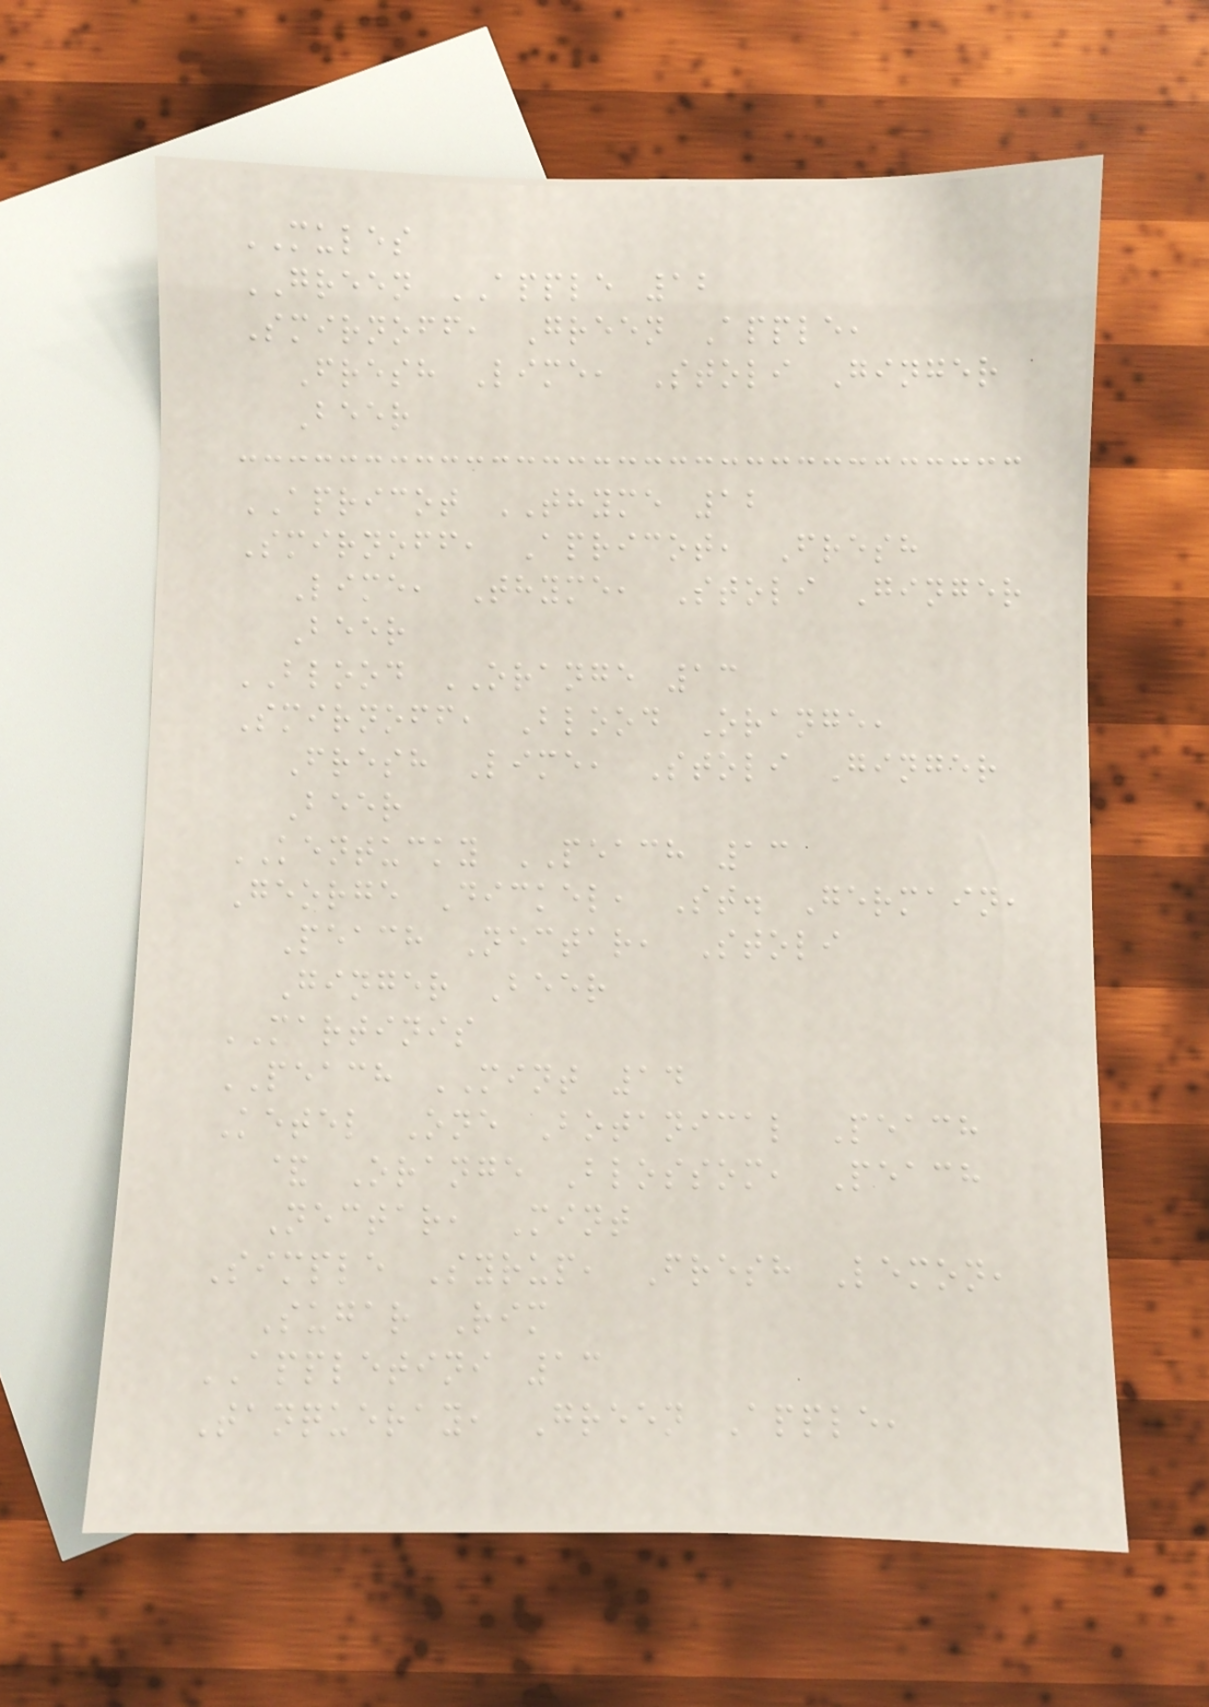MULES
GREEN APPLE 12
Smirnoff, Green Apple,
Fresh Lime, Stoli Ginger
Beer
APRICOT THYME 12
Smirnoff, Apricot, Fresh
Lime, Thyme, Stoli Ginger
Beer
BLOOD ORANGE 13
Smirnoff, Blood Orange,
Fresh Lime, Stoli Ginger
Beer
KENTUCKY PEACH 13
George Dickel, St. Germain,
Peach Nectar, Stoli
Ginger Beer
MARTINIS
PEACH MINT 14
Ketel One Botanical Peach
& Orange Blossom, Peach
Nectar, Mint
Simple Syrup, Fresh Lemon,
Sugar Rim
APPLETINI 13
Tanqueray, Green Apple,
